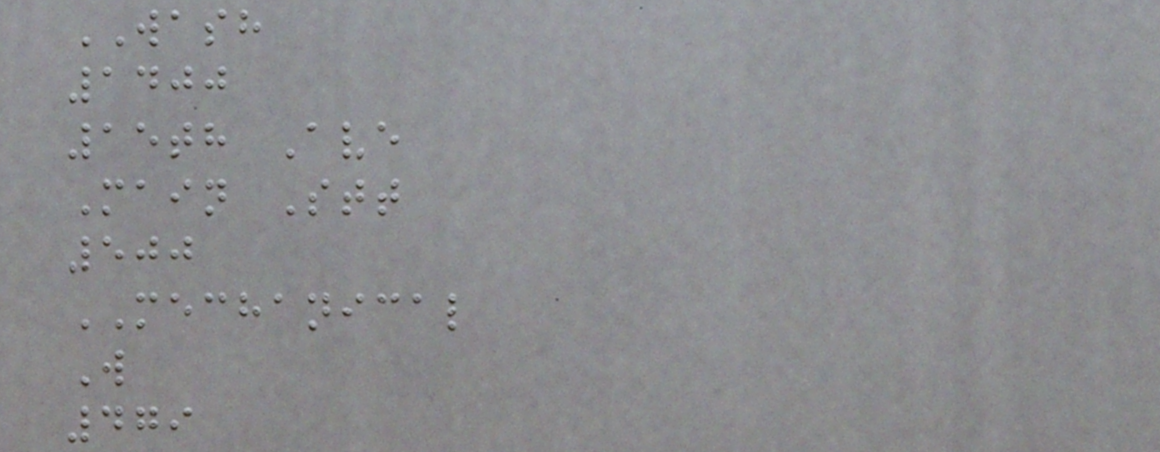WASH
1400
15th Ave
Main Stt
500
MECHANICAL
W
479
